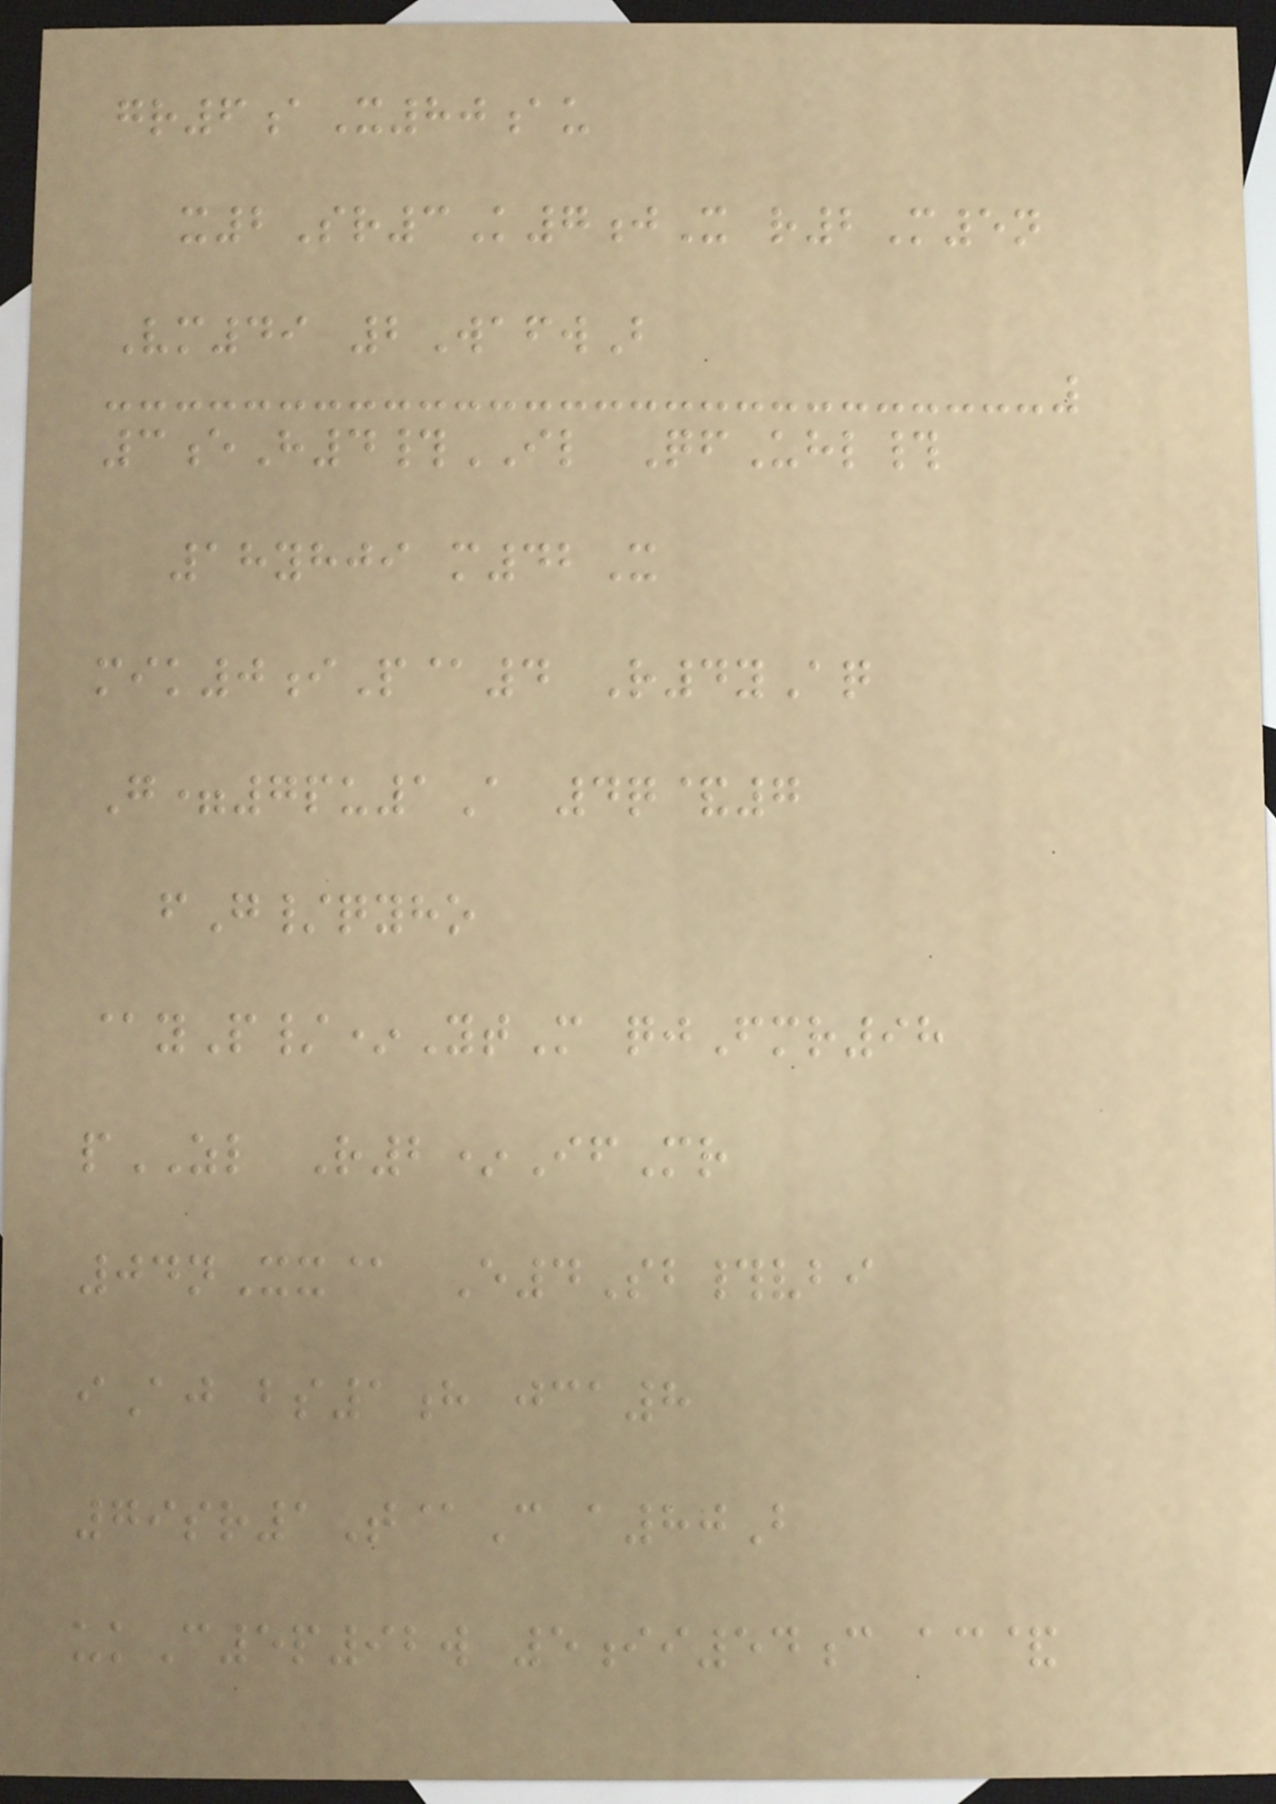gr6aX80au
x2Sr3K7jX r2M5n
Vm49 2WafwB
3eH4#IL QfUhl#
18yhji m42X
mik0iP@4 R4yAq
G=7pu1A 4q&7
fG/qyho
@yP/*YtM qjFmr98
pZL R2*IfMr
04nXx@ E4Sb#vbi
iAj bs1h jca8
79sr1T@C a80B
ukC5p92w 5ii54c ac&
